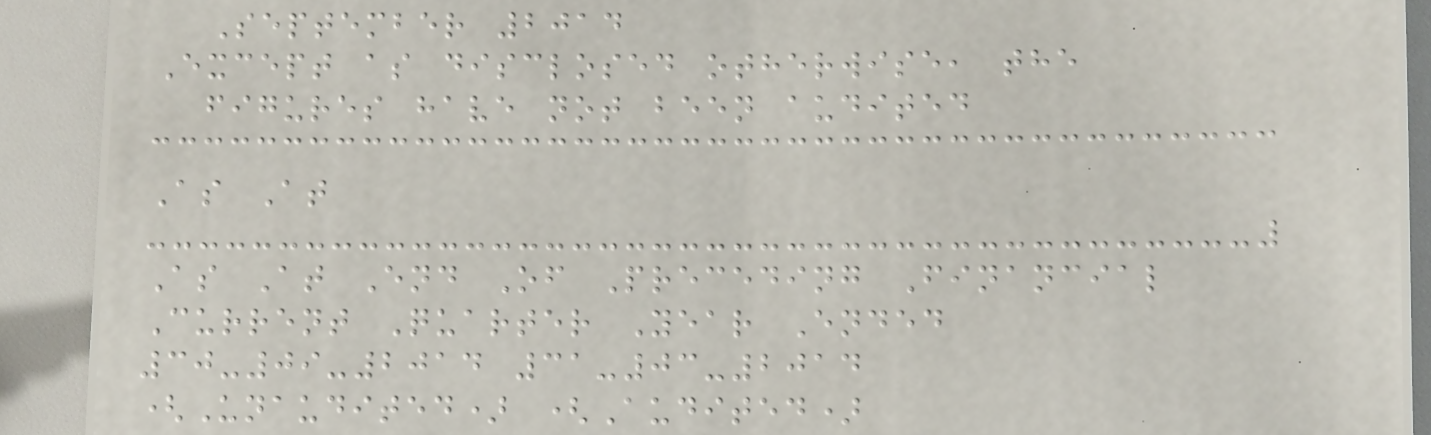September 2014
Except as disclosed otherwise, the
figures have not been audited
As At
As At End Of Preceding Financial
Current Quarter Year Ended
30-09-2014 31-03-2014
(Unaudited) (Audited)
